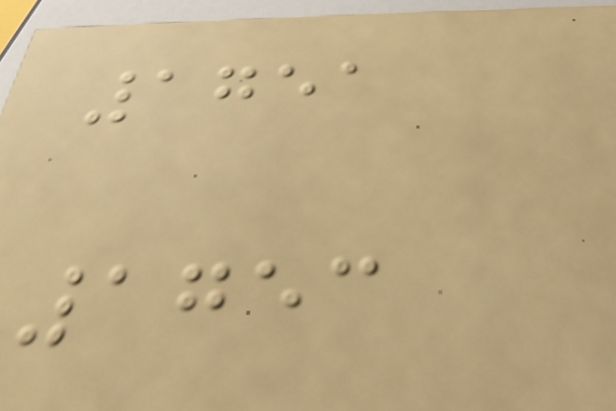1751
1753
